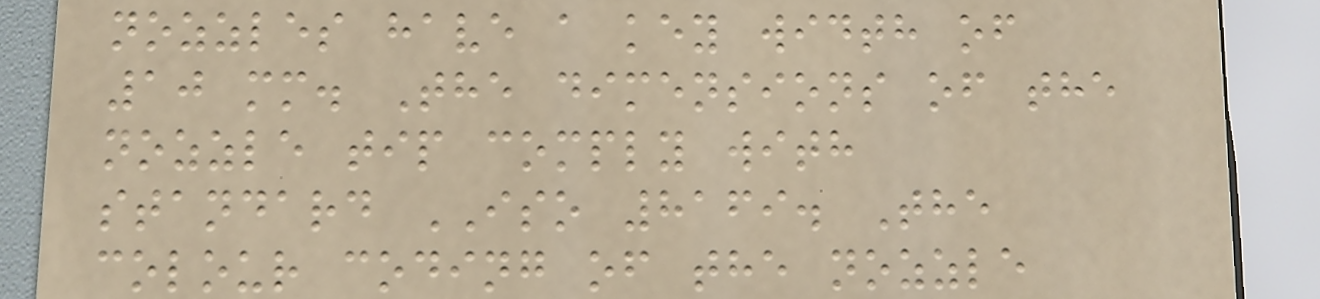nozzles have a key width of
10 mm. The dimensions of the
nozzle tip comply with
standard ISO 8169. The
colour coding of the nozzle
